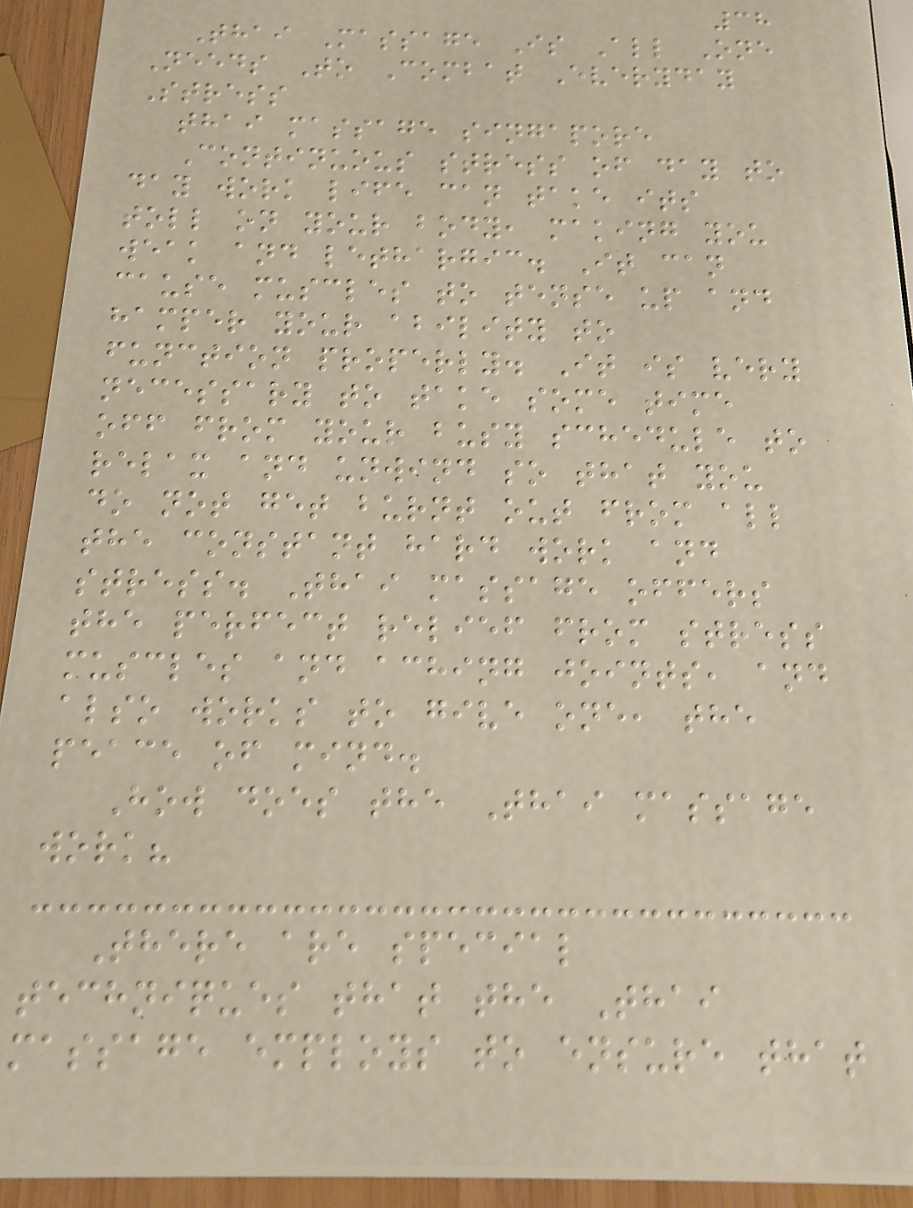38
Thai Massage Is All One
Needs To Combat Everyday
Stress
thai massage singapore
Continuous stress of day to
day work life can take its
toll on your body, making you
weak and lethargic. It can
cause muscles to tense up and
hamper your ability to
function properly. It is very
necessary to take some time
off from your busy schedule to
relax and unwind so that you
do not get burnt out from all
the constant hard work and
stress. Thai massage offers
the perfect relief from stress
muscles and aching joints, and
also works to give one, the
peace of mind.
How does the Thai massage
work?
There are special
techniques that the Thai
massage employs to ensure that
